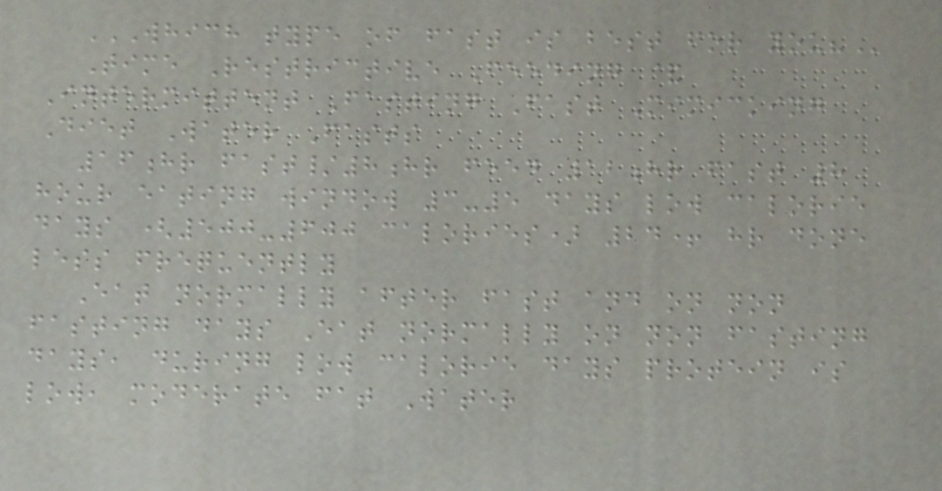WHICH TYPE OF FAST IS BEST FOR YOU?
Time Restrictive Feeding &
Intermittent Fasting Fast Mimicking
Diet Water Fasts
16hr fast/8hr feed 12hr fast 8
hour eating window 3-5 days low calorie
days (500-600 calories) 24+ hr done
less frequently
Eat normally after fast and on non
fasting days Eat normally on non fasting
days, during low calorie days protein is
low, moderate fat Water
